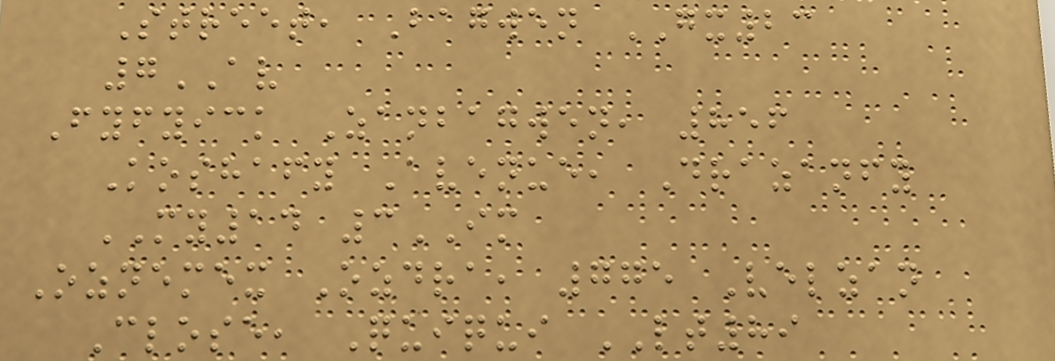Street, Bagwen GX23
7AV
Fyfyick Zanbagwen, 856
Koshafy Avenue, Drazanfy
MY14 3IM
Oznemex Ozdra, 775 Velzan
Close, Quiqui LT89
